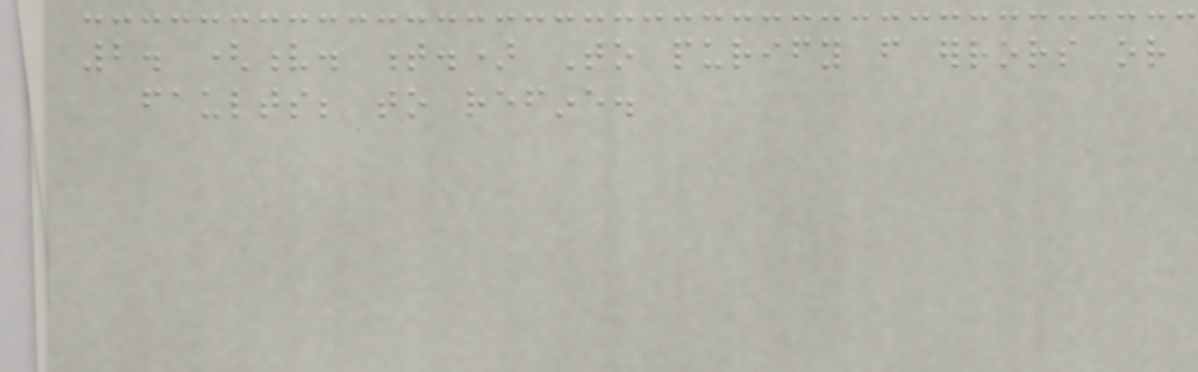2. (v. t.) To purify from errors or
faults; to refine.
